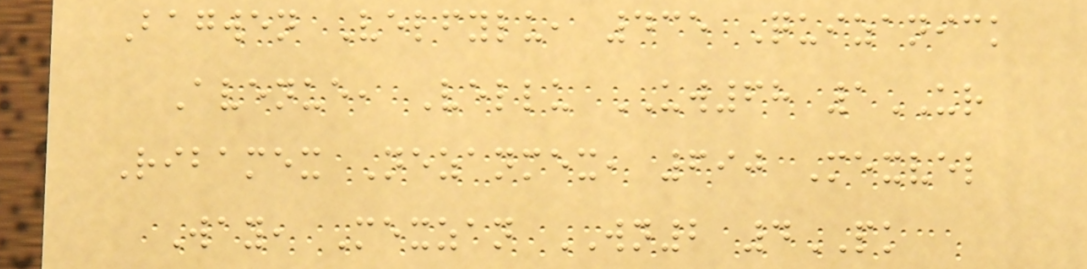Bagwen Velfylu, 435 Quizanick
Avenue, Vellu UW68 1UR
Ribamex Nezanmex, 690 Mexvel
Way, Mexzan WN2 4PK
